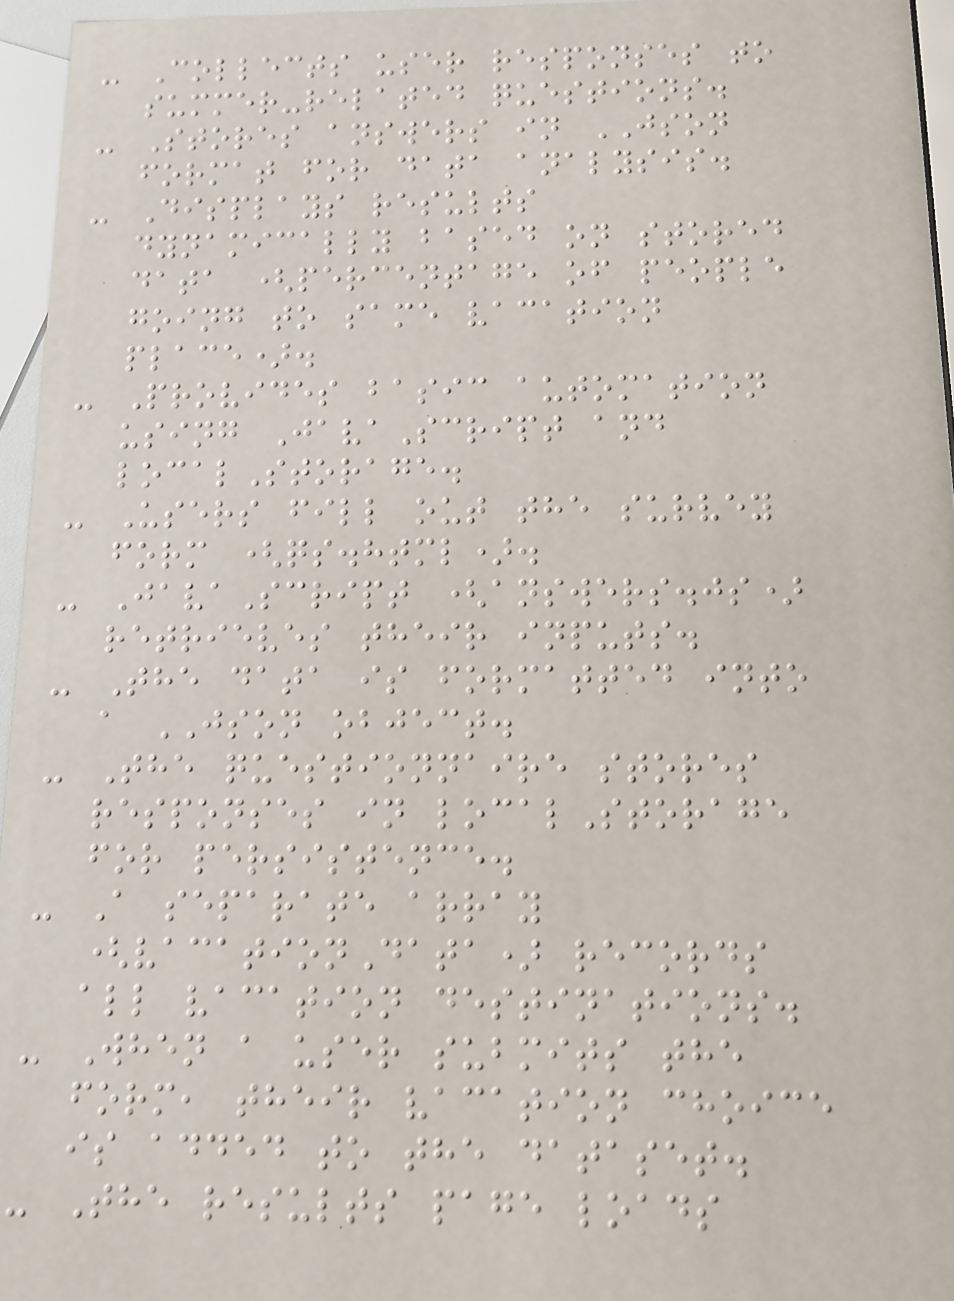- Collects user responses to
summer-related questions.
- Stores answers in JSON
format for data analysis.
- Displays results
dynamically based on stored
data (percentage of people
going to same vacation
place).
- Provides basic automation
using JavaScript and
localStorage.
- Users fill out the survey
form (qs.html).
- JavaScript (answers.js)
retrieves their inputs.
- The data is formatted into
a JSON object.
- The questionnaire stores
responses in localStorage
for persistence.
- A separate array
(vacationData) records
all vacation destinations.
- When a user submits the
form, their vacation choice
is added to the dataset.
- The results page loads
